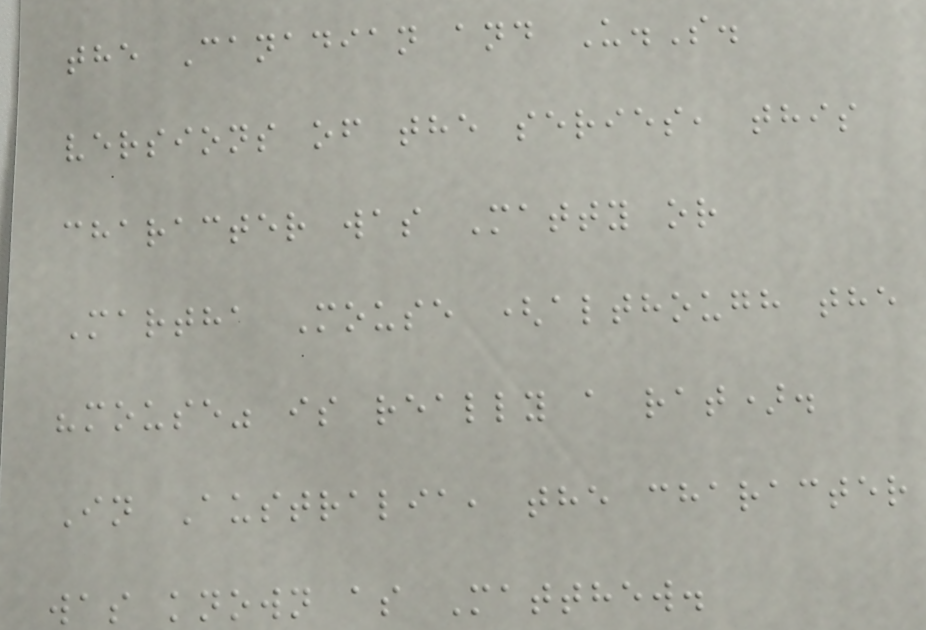the Canadian and U.S.
versions of the series, this
character was Matty or
Martha Mouse (although the
"mouse" is really a rat).
In Australia, the character
was known as Matthew.
